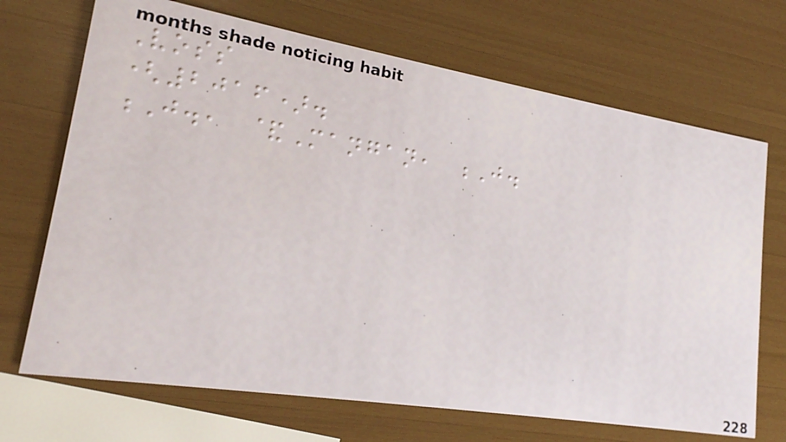Voss
(2016).
J., &Mangan, J.
